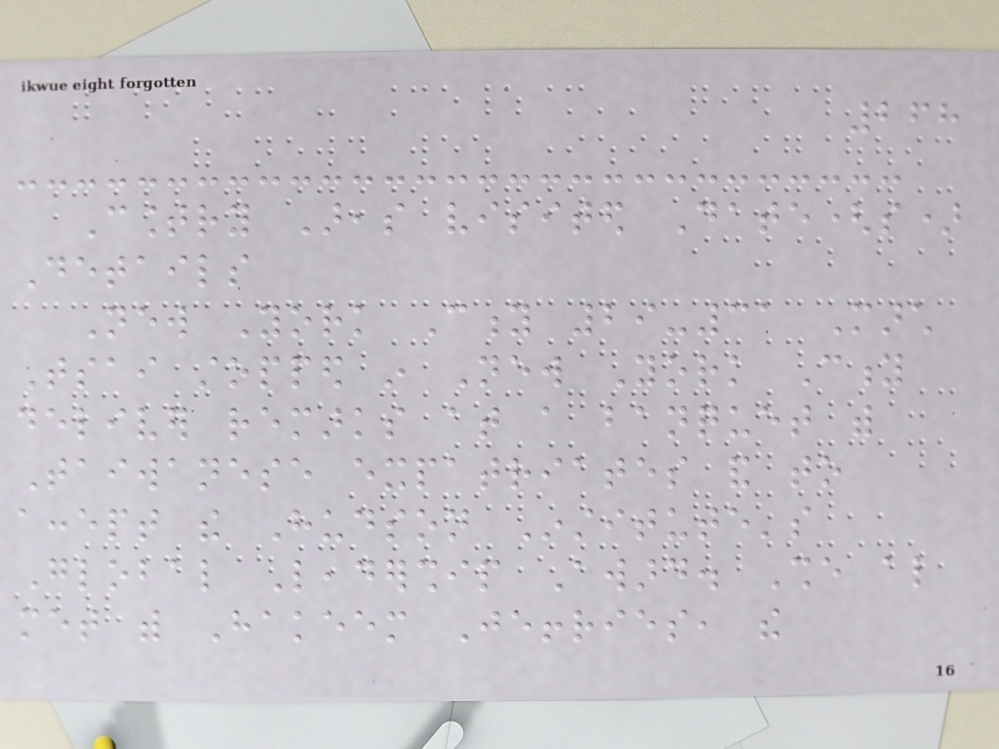268
Country Areas visited Date(s)
Details
New York City 29-31 March
Tsai stopped in New York City
deliver remarks at a banquet with
Taiwanese expatriates and to
accept the Hudson Institute's
Global Leadership Award. She also
met with Hakeem Jeffries, the
